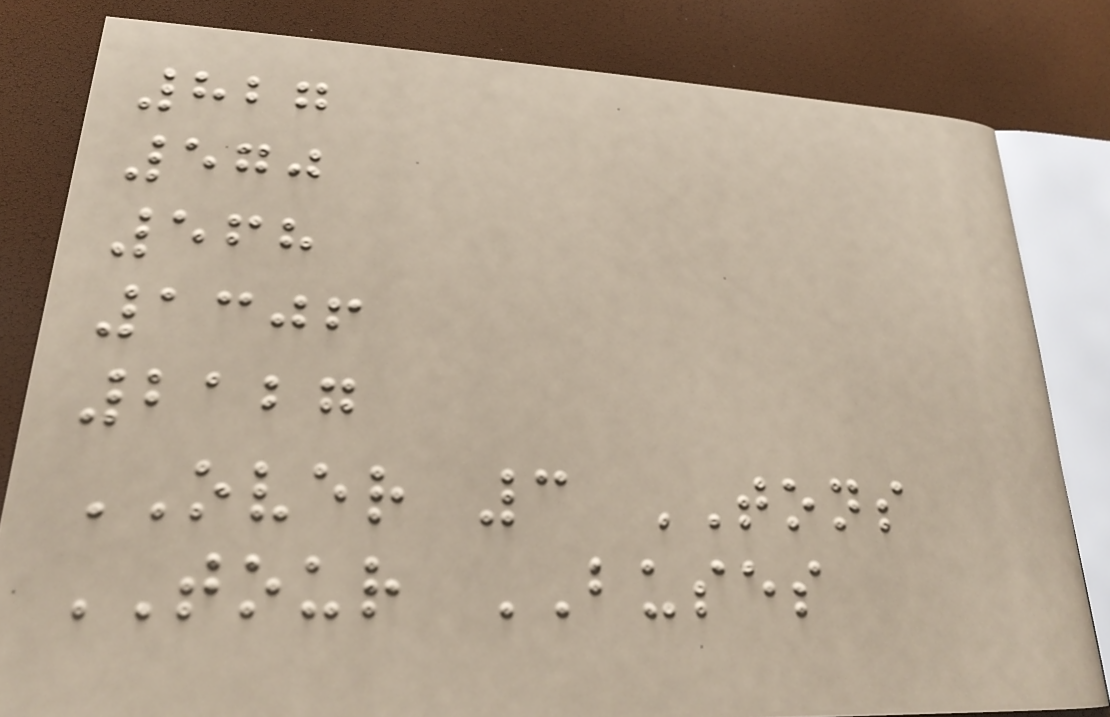827
570
568
1306
2127
OVER 3 TONS
TOUR BUSES
